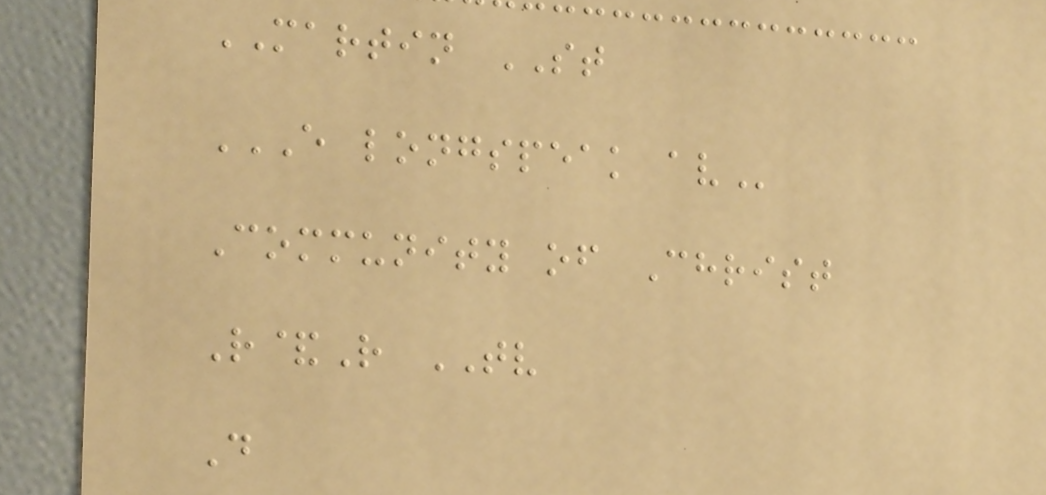MARTIN ST
E LONGSPEAK AV
Community of Christ
R&R TV
D
